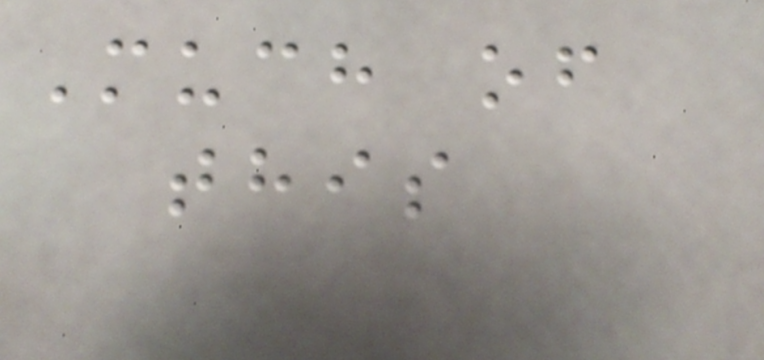Much of
this
